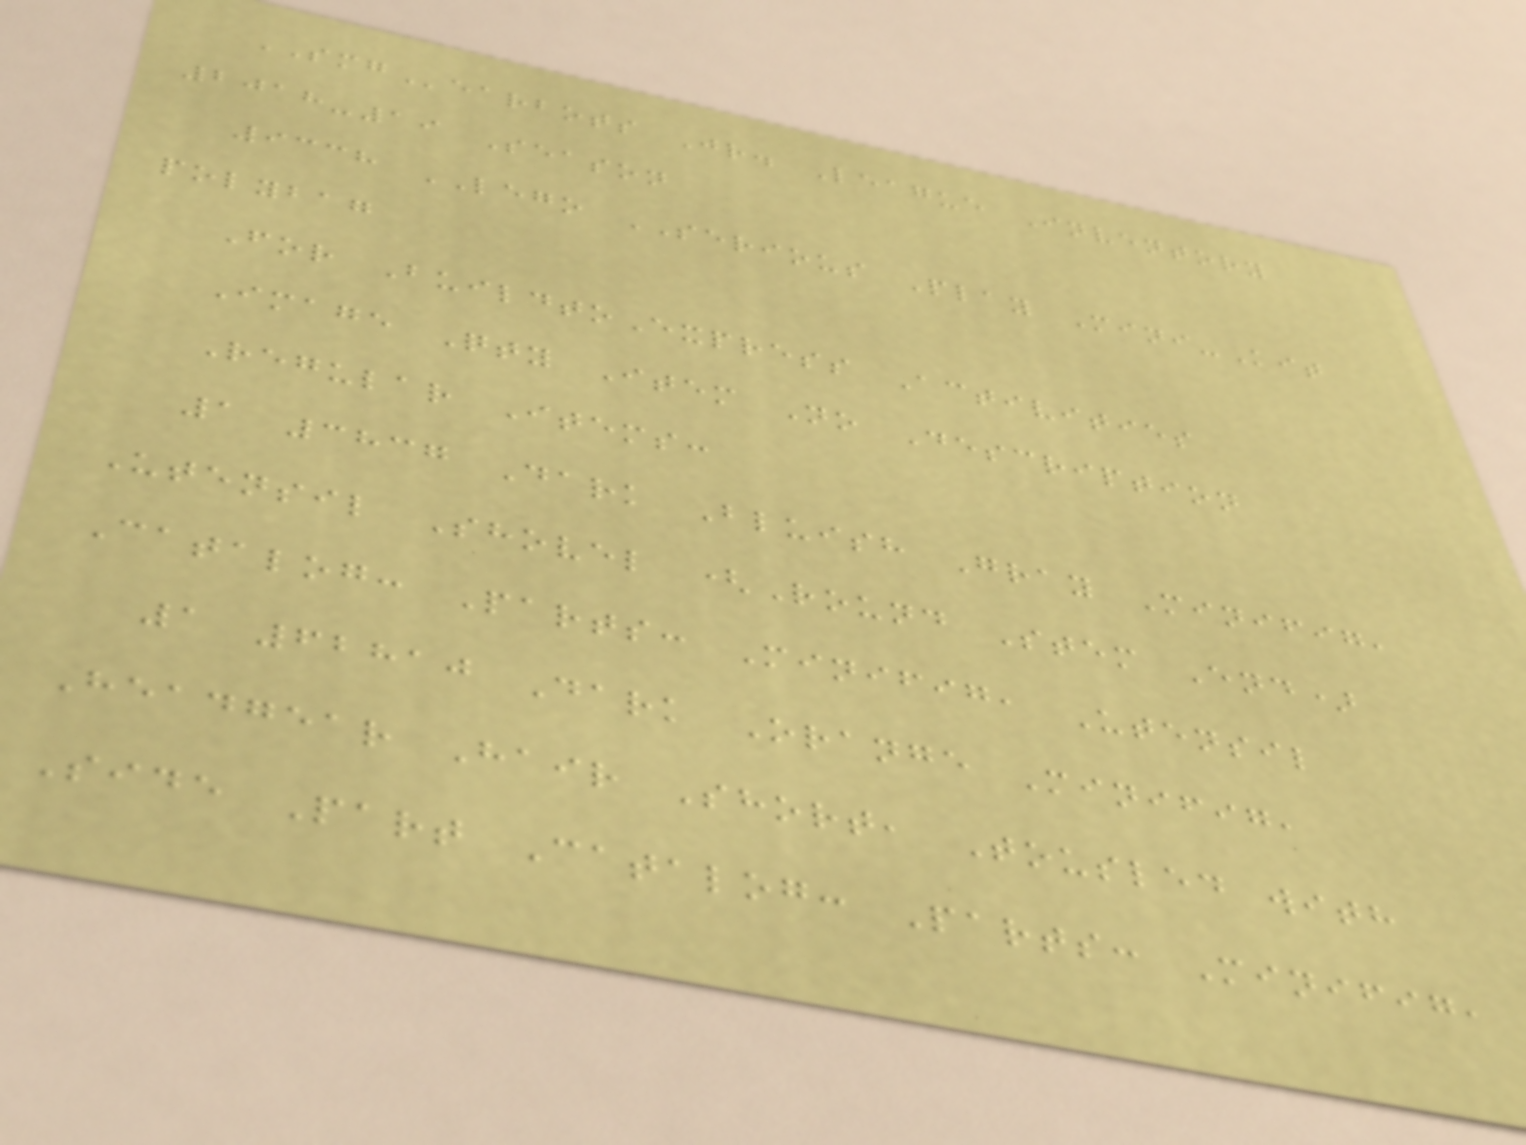SMGearbots Jr. League Inventory
2018-19 Season
9338 LEGO SERIOUS Play Mini-Kit
polybag
For BuildtoExpress Activities
Image Qty Item No Description
Regular Items:
1 3837 Dark Bluish Gray Minifig,
Utensil Shovel (Round Stem End)
Catalog: Parts: Minifig, Utensil
1 62810 Dark Orange Minifig,
Headgear Hair Short, Tousled with
Side Part Catalog: Parts: Minifig,
